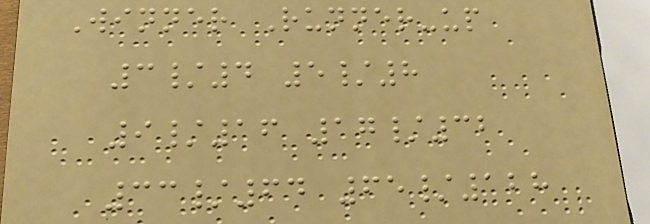Winner Runner-up
3/4 5/8
9/16 17/32
33/64 65/128
